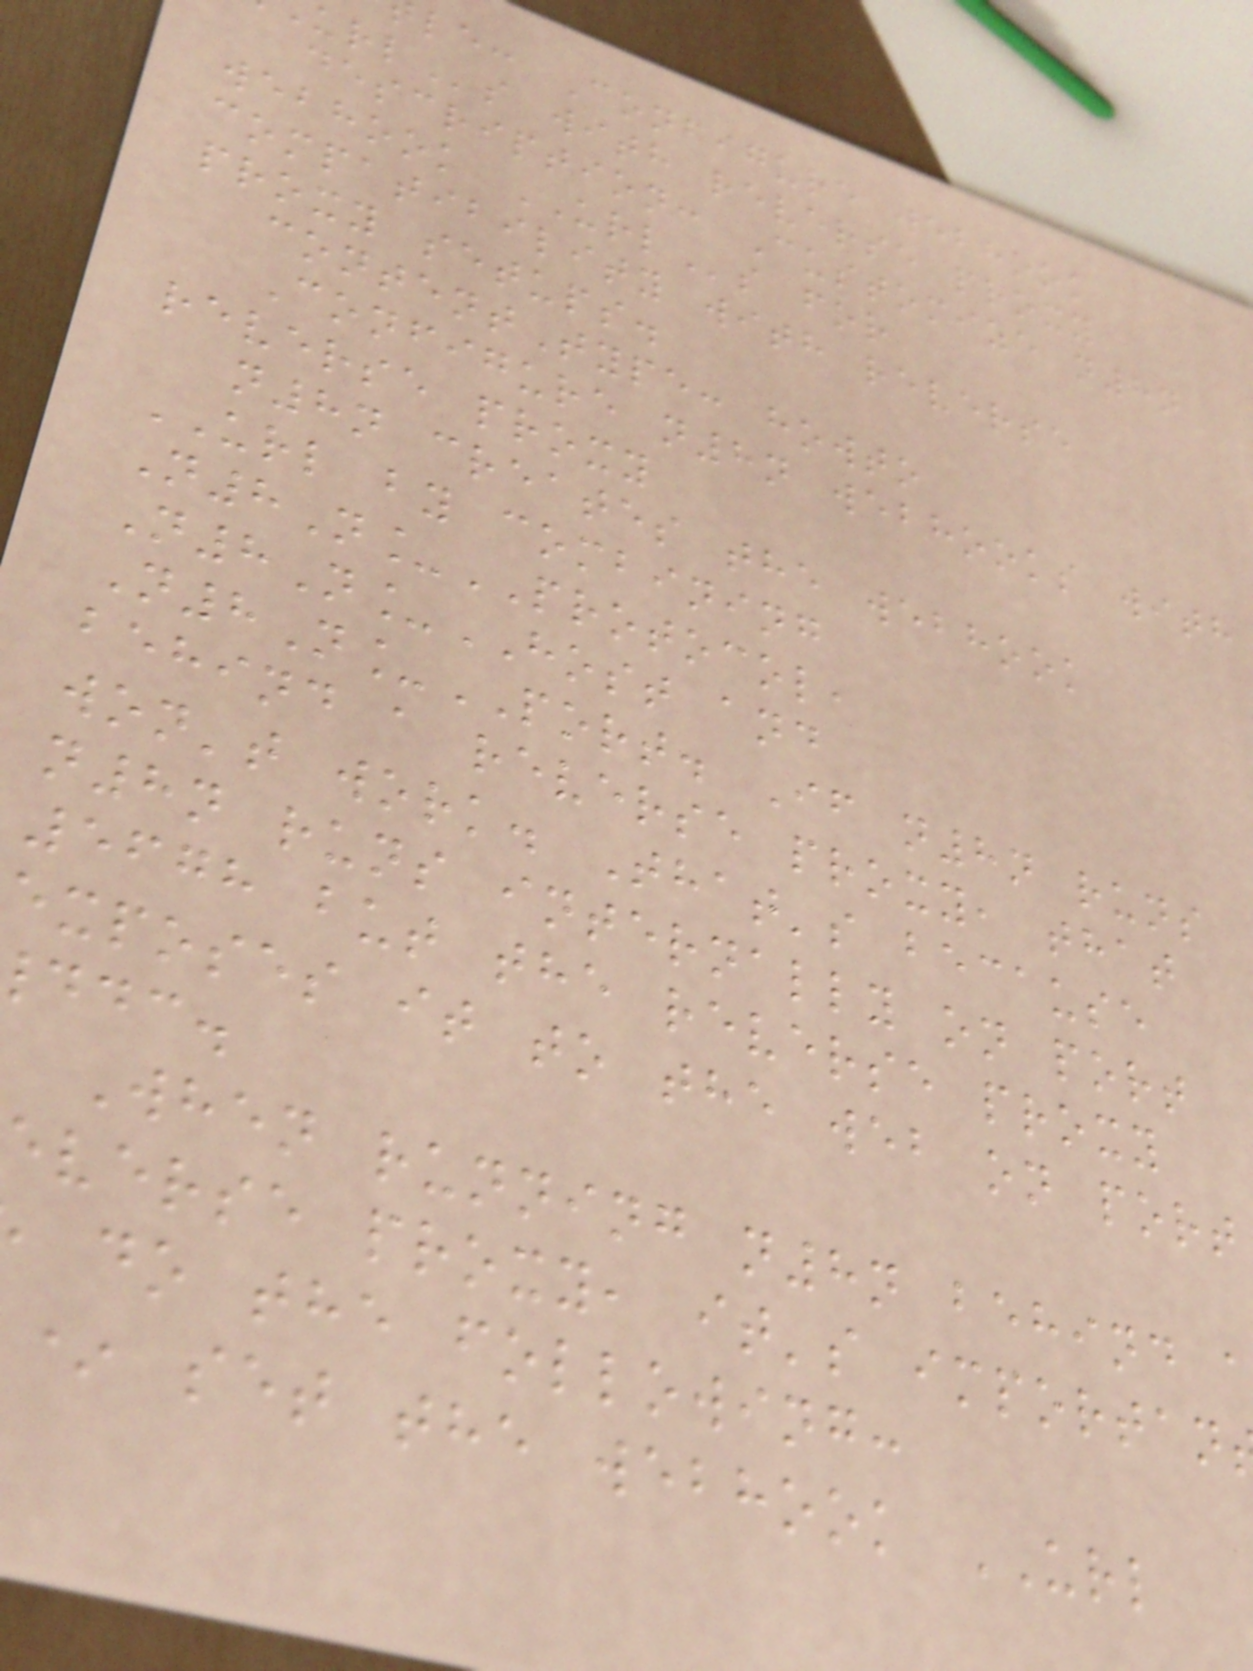le: Configure webhook
s with reverse proxy
description: Customize n8n
webhook URLs for
compatibility with reverse
proxy setups.
contentType: howto
Configure n8n webhooks with
reverse proxy
n8n creates the webhook
URL by combining
N8N_PROTOCOL,
N8N_HOST and
N8N_PORT. If n8n runs
behind a reverse proxy, that
won't work. That's because
n8n runs internally on port
5678 but the reverse proxy
exposes it to the web on port
ddc.
When running n8n behind
verse proxy, it's importan
do the following:
* set the webhook URL
